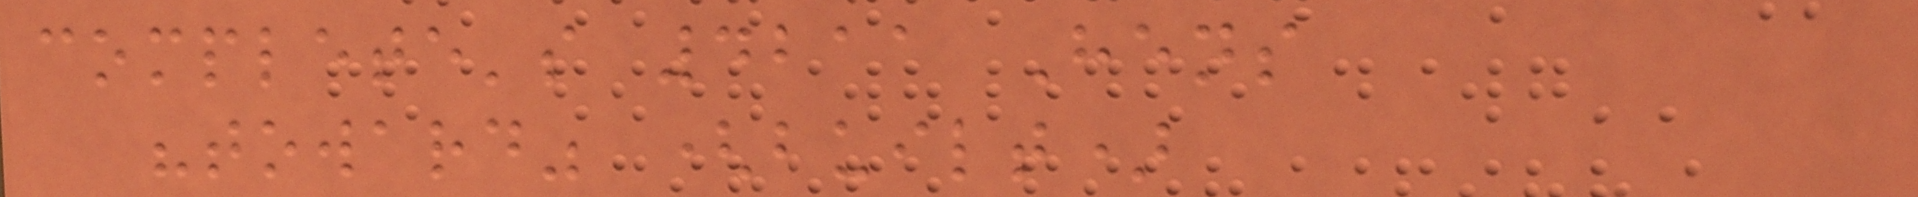complete's 4211 Hens
"toward" (built)
